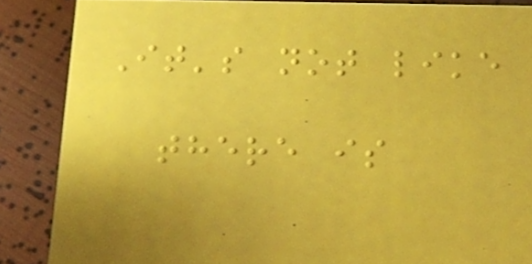It's not like
there is
